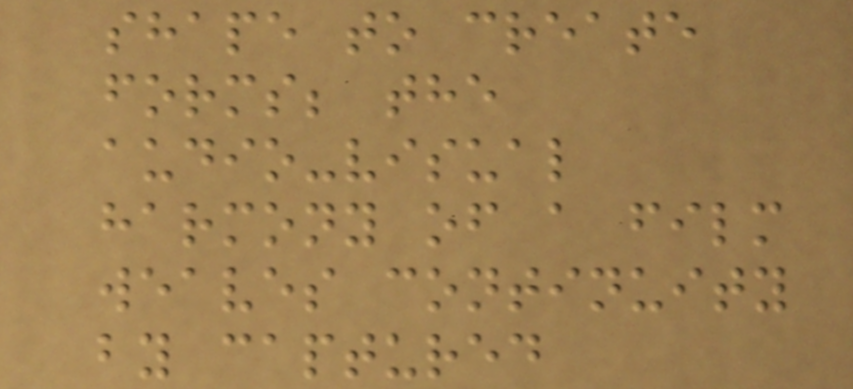shape to create
forms; the
audio-visual
harmony of a film
weaves continuity
by captured
